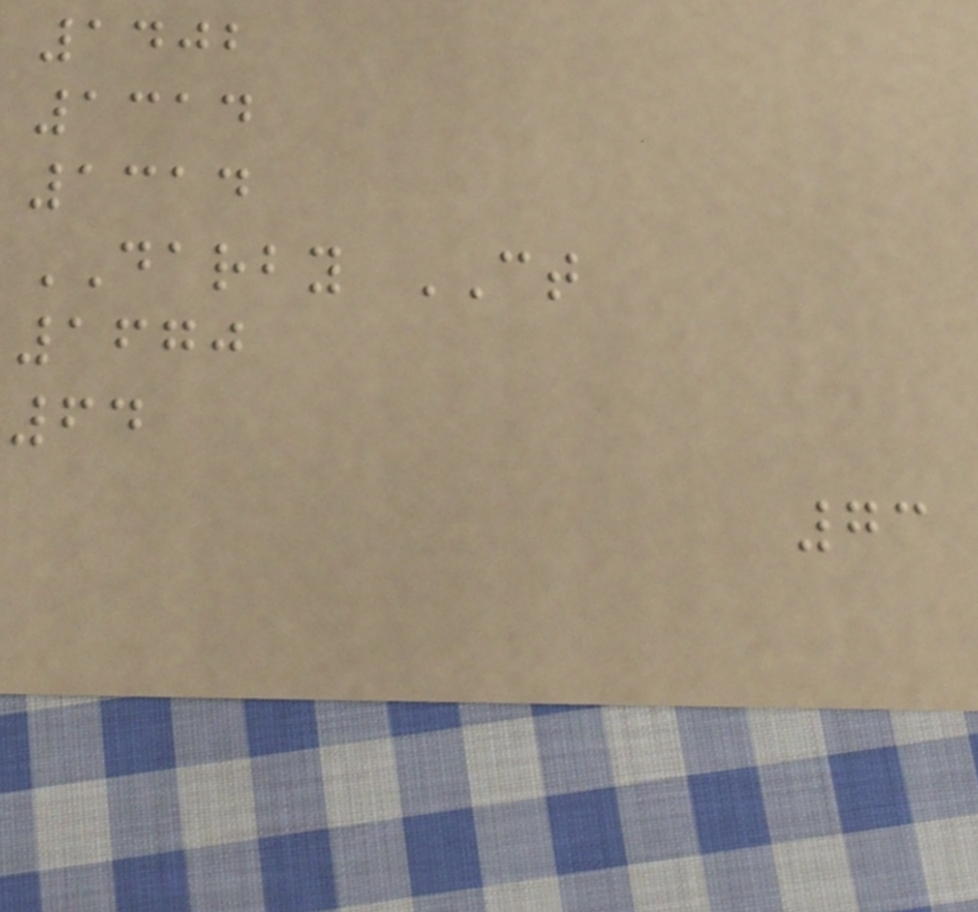1402
1314
1314
DARBY CT
1670
64
73
